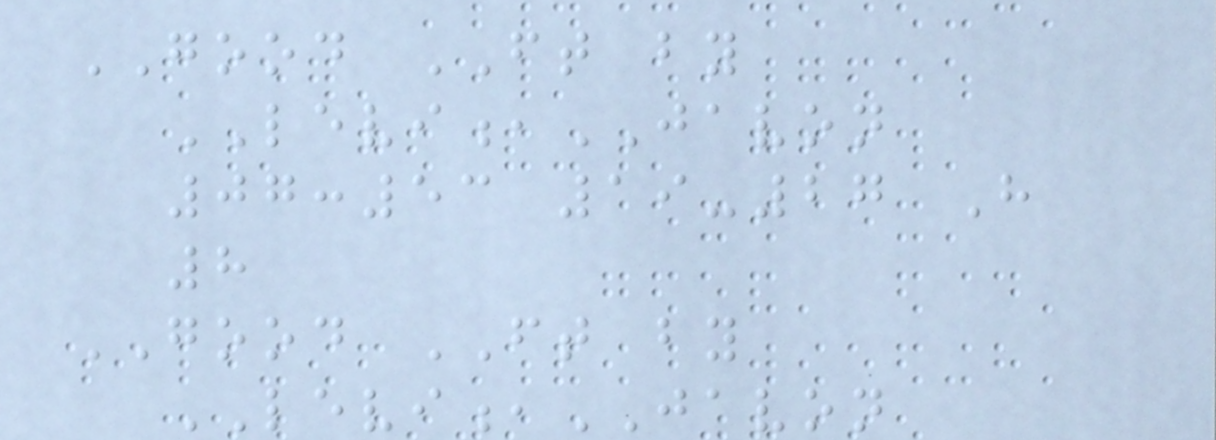GOOD FT by
LEVI,JAVON
07:53 19-27 H
8
GOOD FT by
LEVI,JAVON
